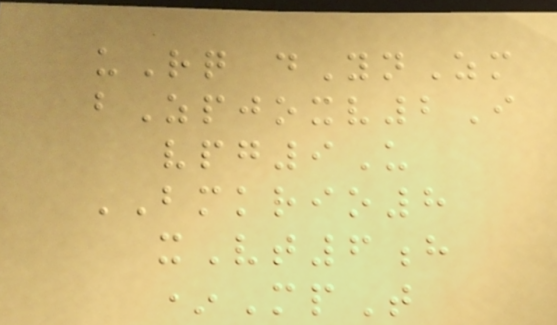uRq dYnZm
bZpjoxv2I
vpg9U
BMKRIO8
xVt6h
*MpT
